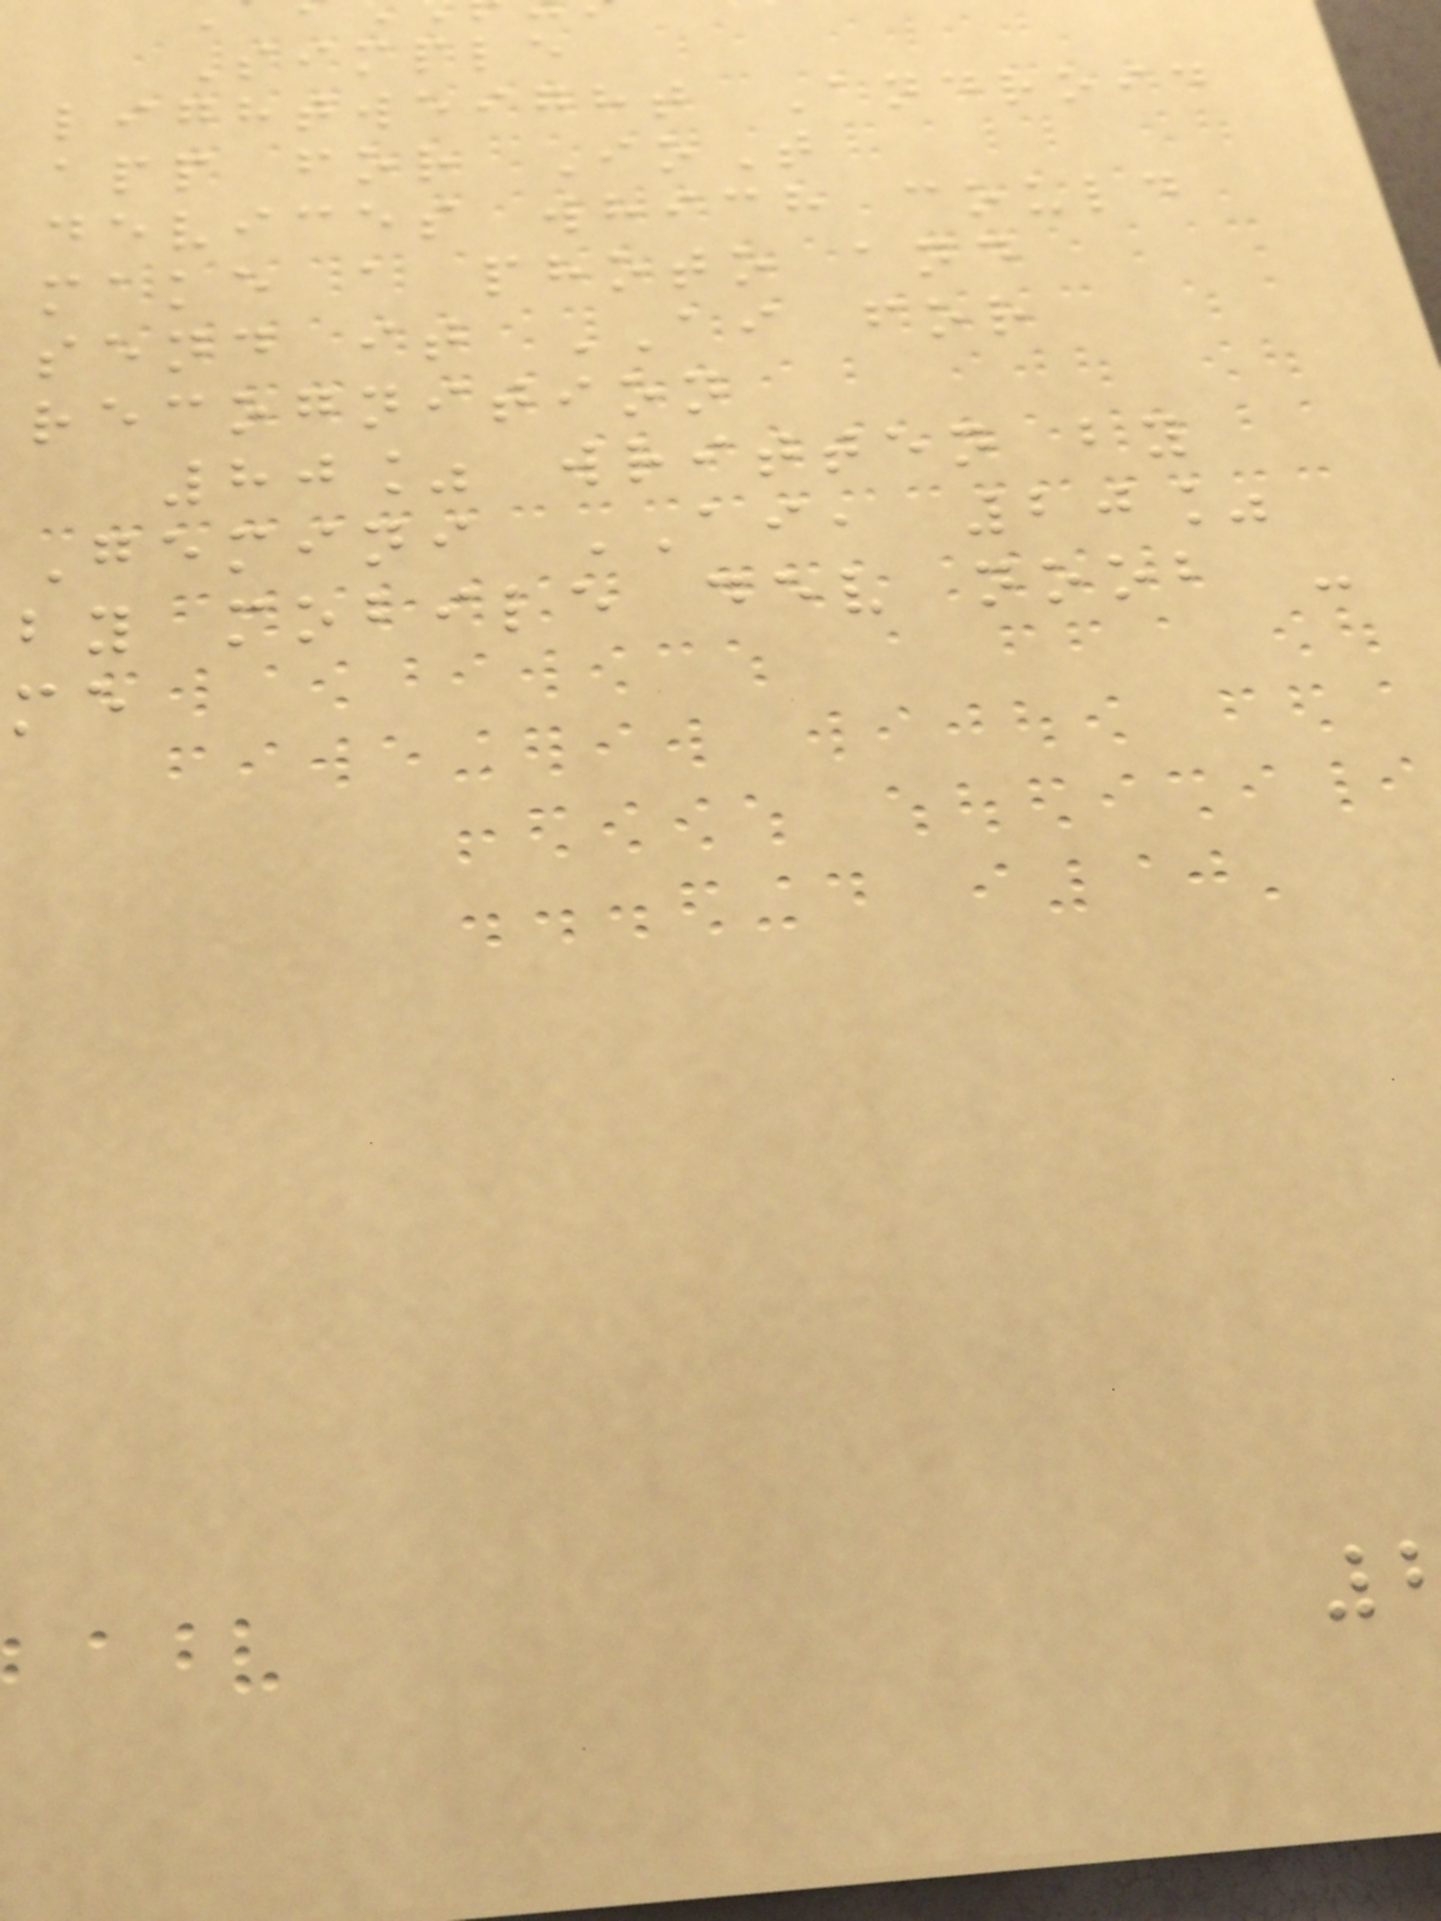Simple
lightweight Android
app for IoT
devices which could
make a photo and
send it AI for
recognition
80% written by
Gemini AI, 20%
by mobile dev noob -
me
